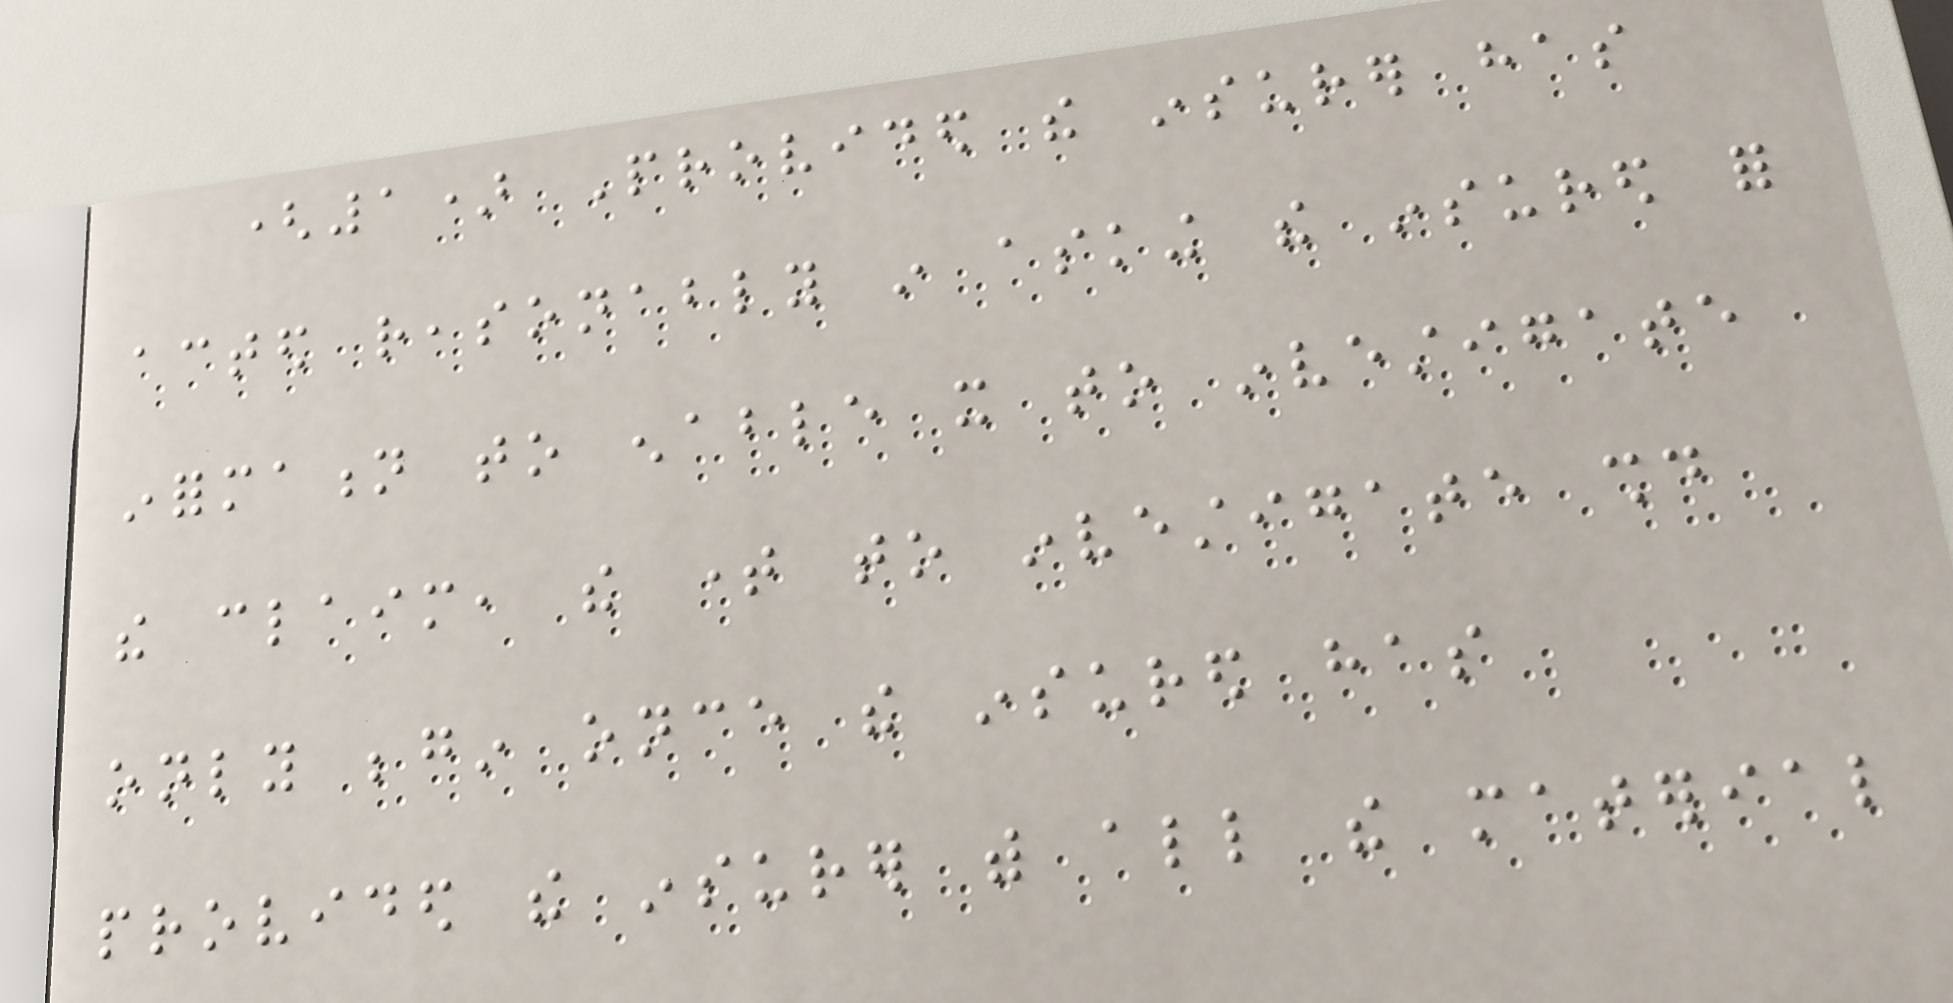(1) Provided the insurer has
acted reasonably in asking the insured for
information to enable it to investigate
the claim, the time to investigate should
only begin once the insured has
provided the insurer with all the material
